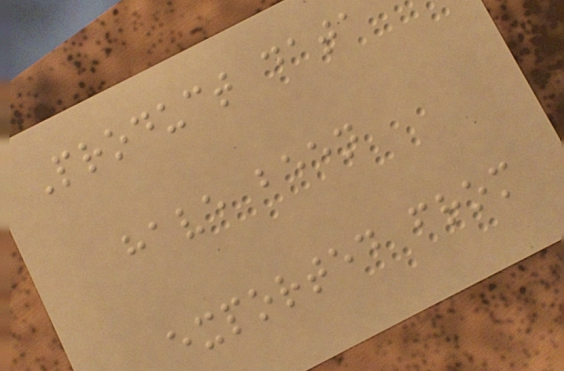Product data
have been
exported from
